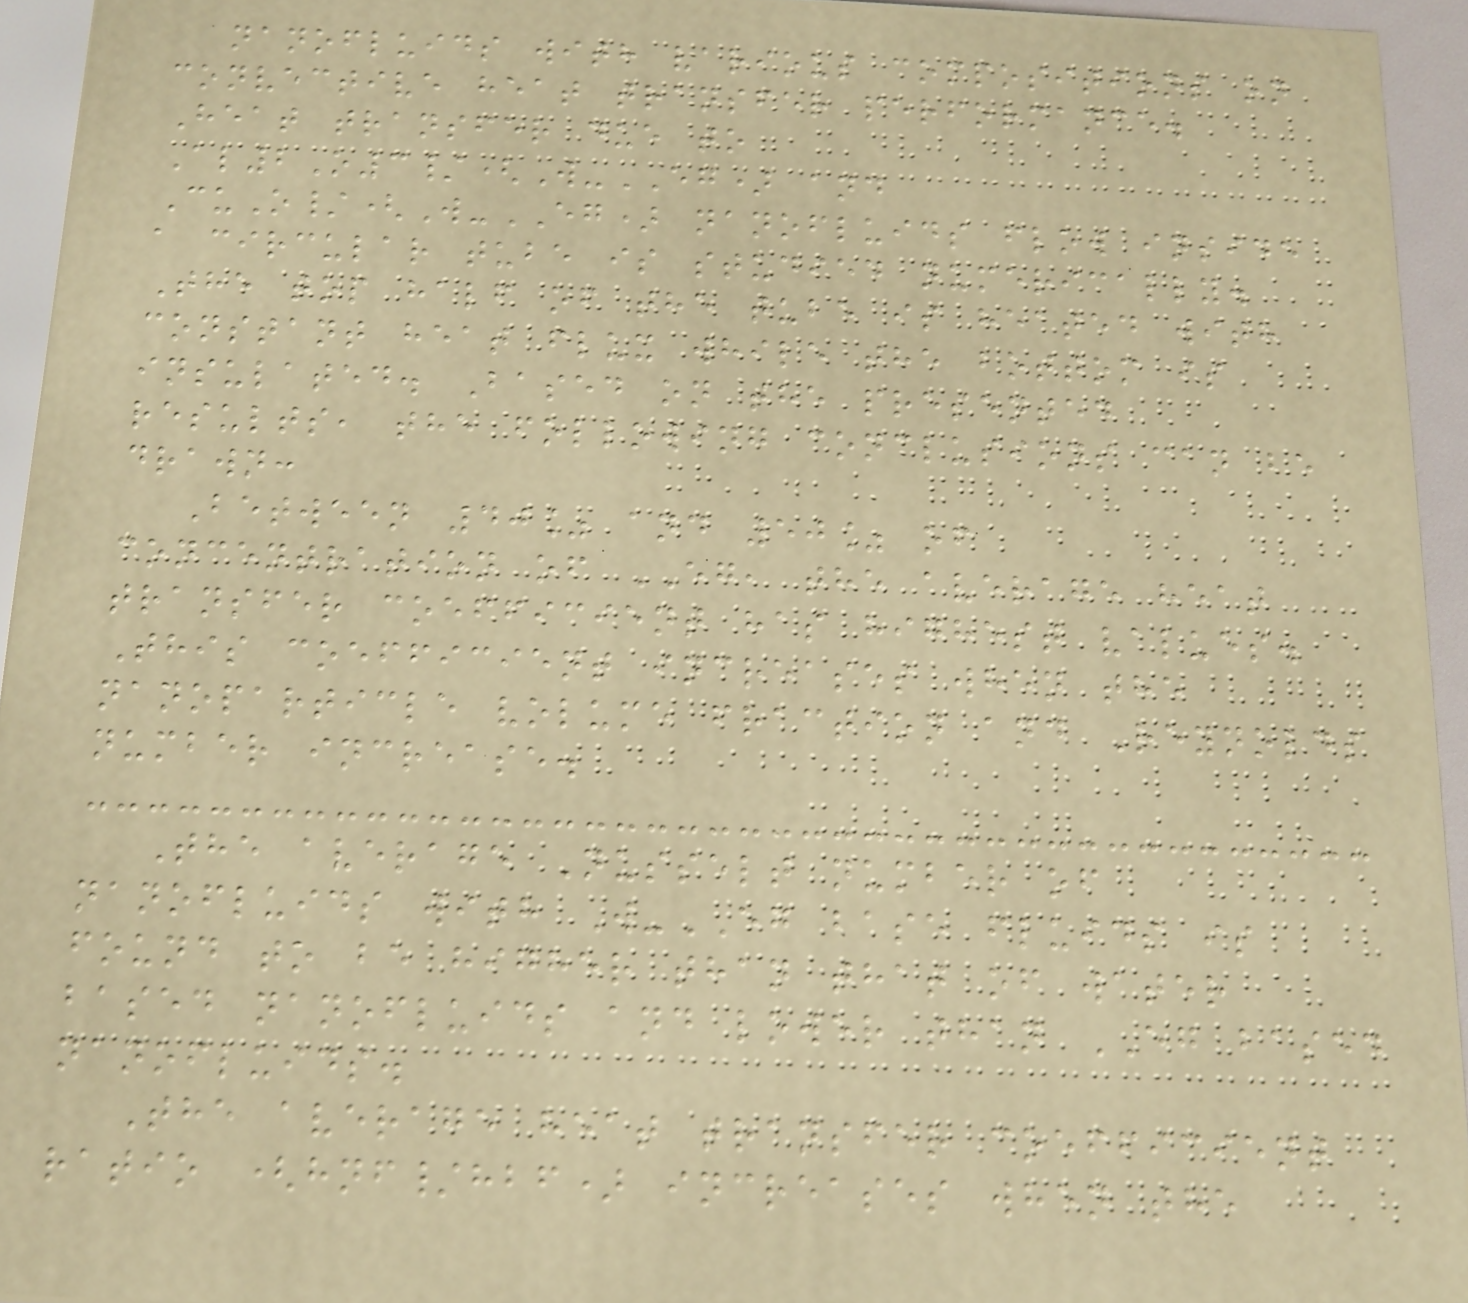nanofluids with various compositions on
convective heat transfer performance.
Heat transfer due to
Al2O3/(W-EG) and
CuO/(W-EG) nanofluids flow inside
a circular tube is studied numerically.
The top half of the tube is heated with
constant heat flux while the bottom is
insulated. Based on the presented
results, the following conclusions can be
drawn:
Between 40% and 50% of
concentration of EG, the average heat
transfer coefficient has highest values.
This coefficient increases when the
nanoparticle volume fraction and Reynolds
number increase.
The average Nusselt number of
nanofluids with W-EG base fluids is
found to be higher than that of water
based nanofluids and lower than EG based
nanofluids.
The average heat transfer coefficient
ratio (hnf/hbf) increases when the
